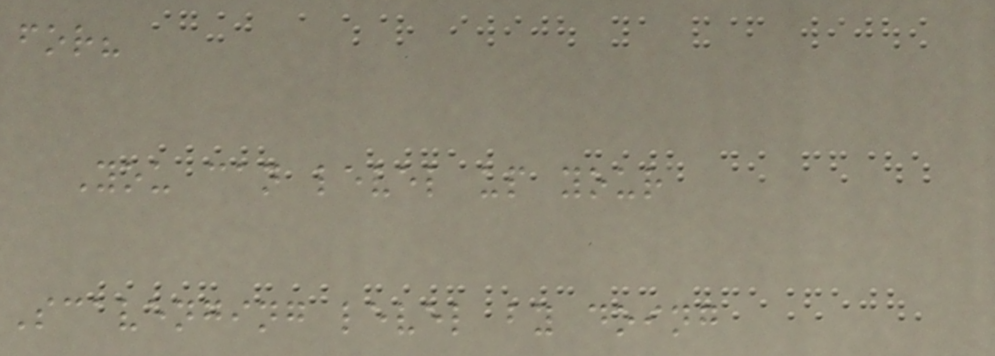for?
You can level up your
Scavenging level by doing
